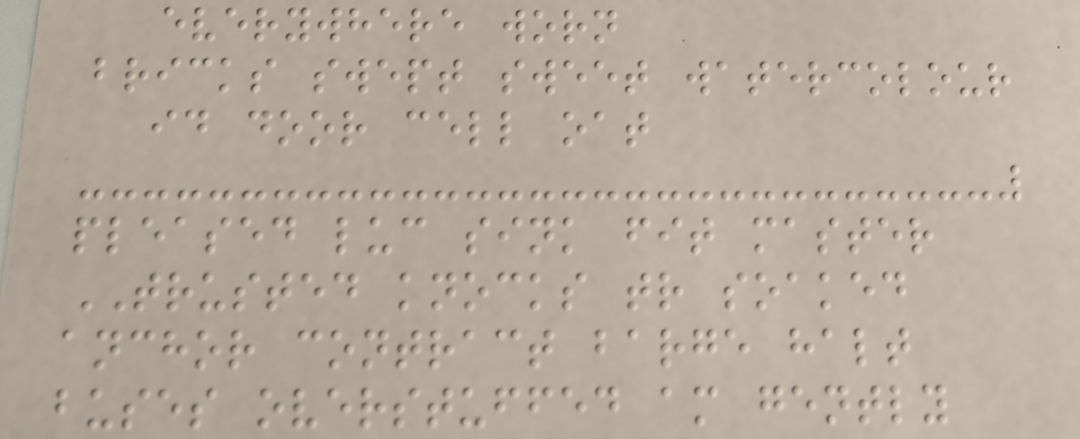everywhere worn
bricks swept sweet watercolour
id door cell oat
pleased luc sink fit master
TRUSTED knocks tr soaked
anchor contract barge halt
buses overstuffed am gently
